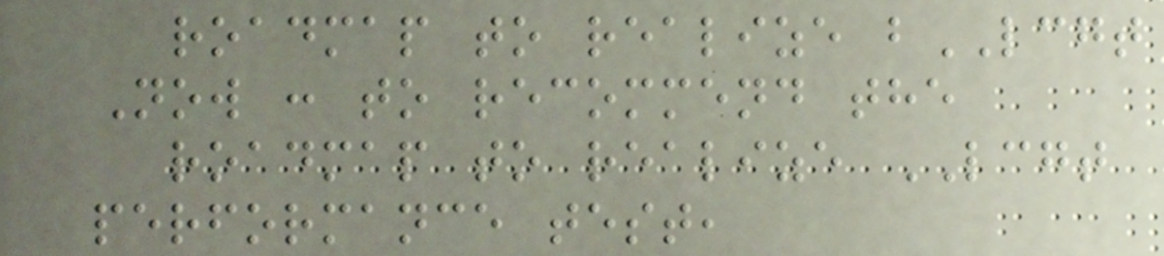roadmap to realize bLCGT
Now : to recommend the
roadmap to realize LCGT
performance test,
